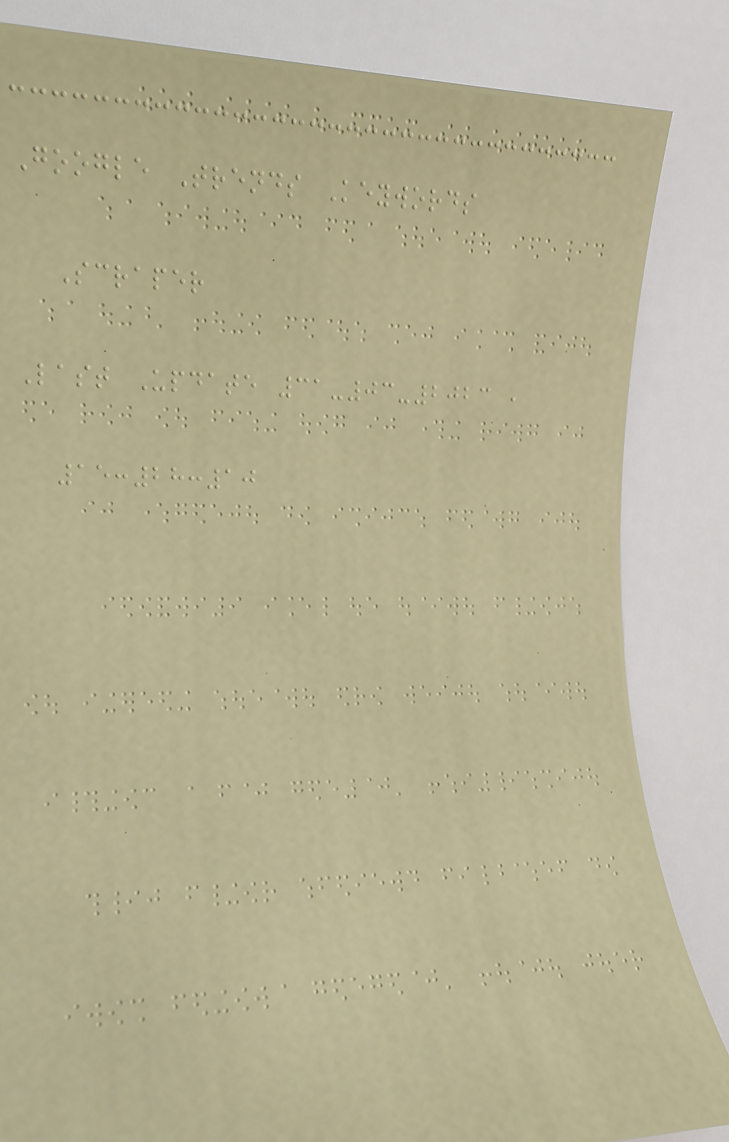Google Trends Keywords
Scraper
Last Update 31-03-2023 ,
15:28:10
